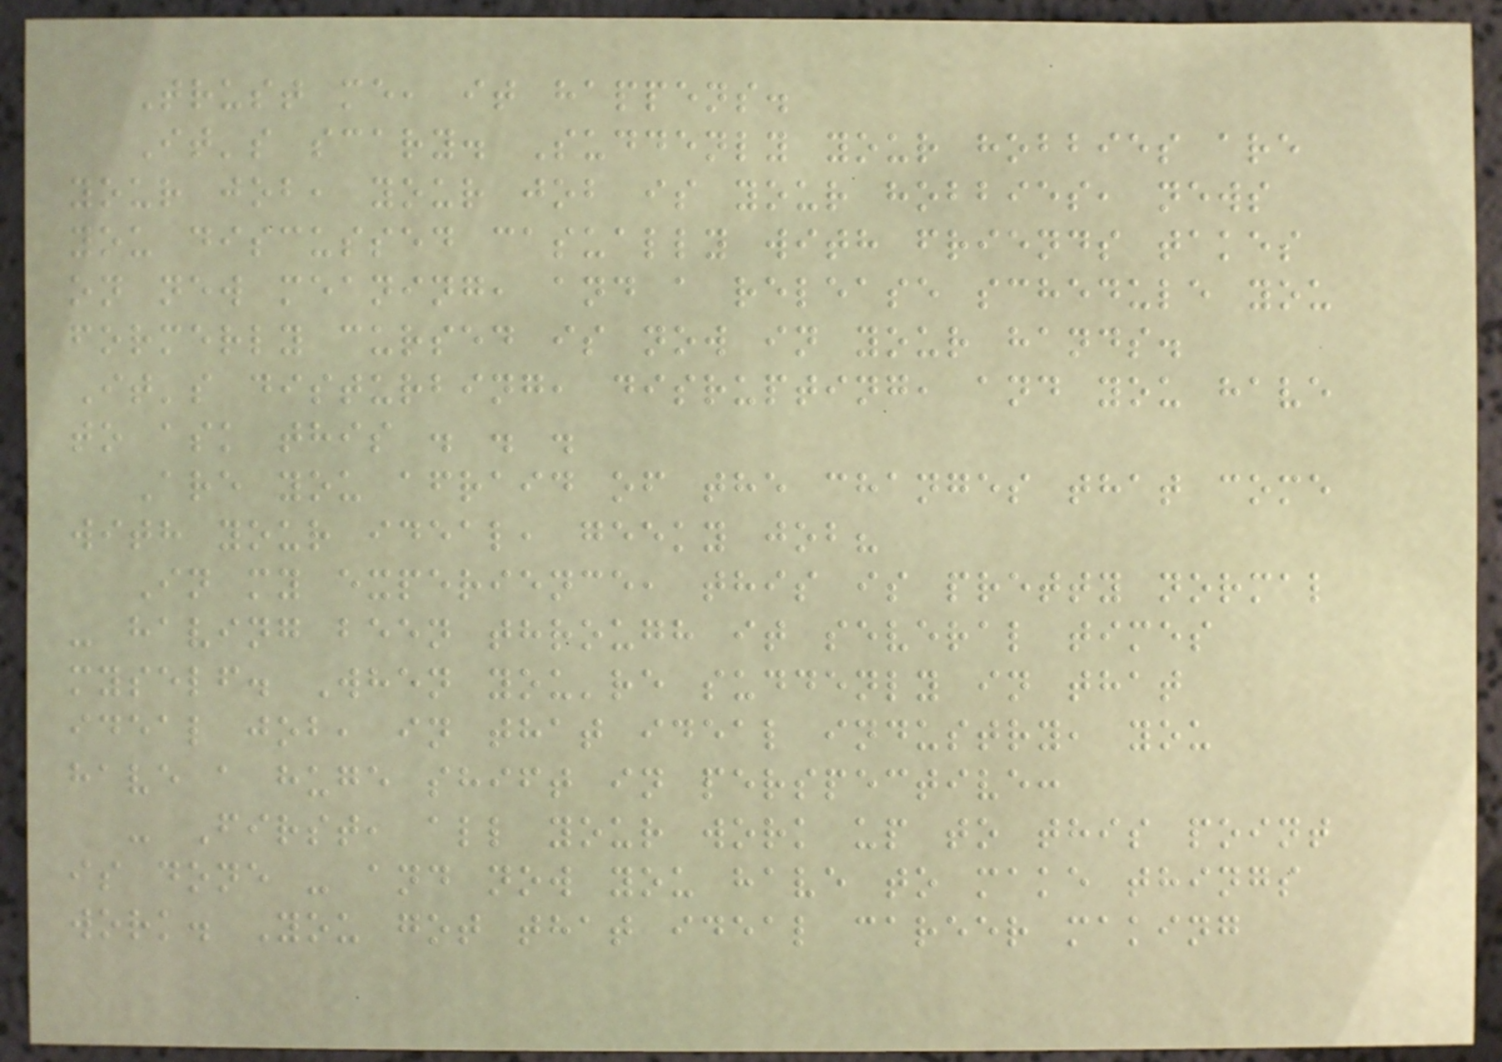Trust me, it happens.
It's scary. Suddenly your hobbies are
your job, your job is your hobbies, news
you discussed casually with friends takes
on new meaning, and a release schedule you
formerly cursed is now in your hands.
It's disturbing, disrupting, and you have
to ask this . . .
Are you afraid of the changes that come
with your ideal, geeky job?
In my experience, this is pretty normal
- having been through it several times
myself. When you're suddenly in that
ideal job, in that ideal industry, you
have a huge shift in perspective:
- First, all your work up to this point
is done - and now you have to make things
work. You got that ideal career making
